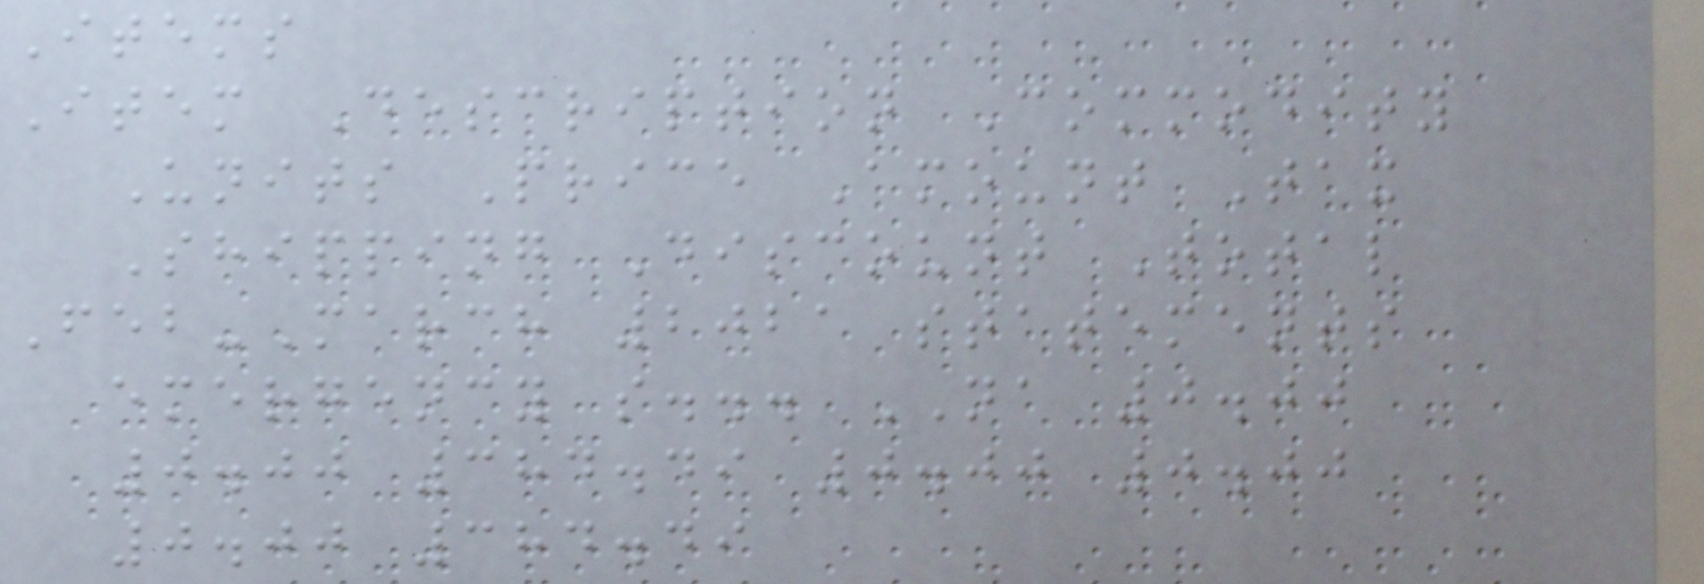Items
Item Description Commodity
Units Price Amount Tax
Shipping Discount Total
Feb-March 2021 statements
emergency s... NA 0.00
0.00 384.49 0.00 0.00
0.00 384.49
